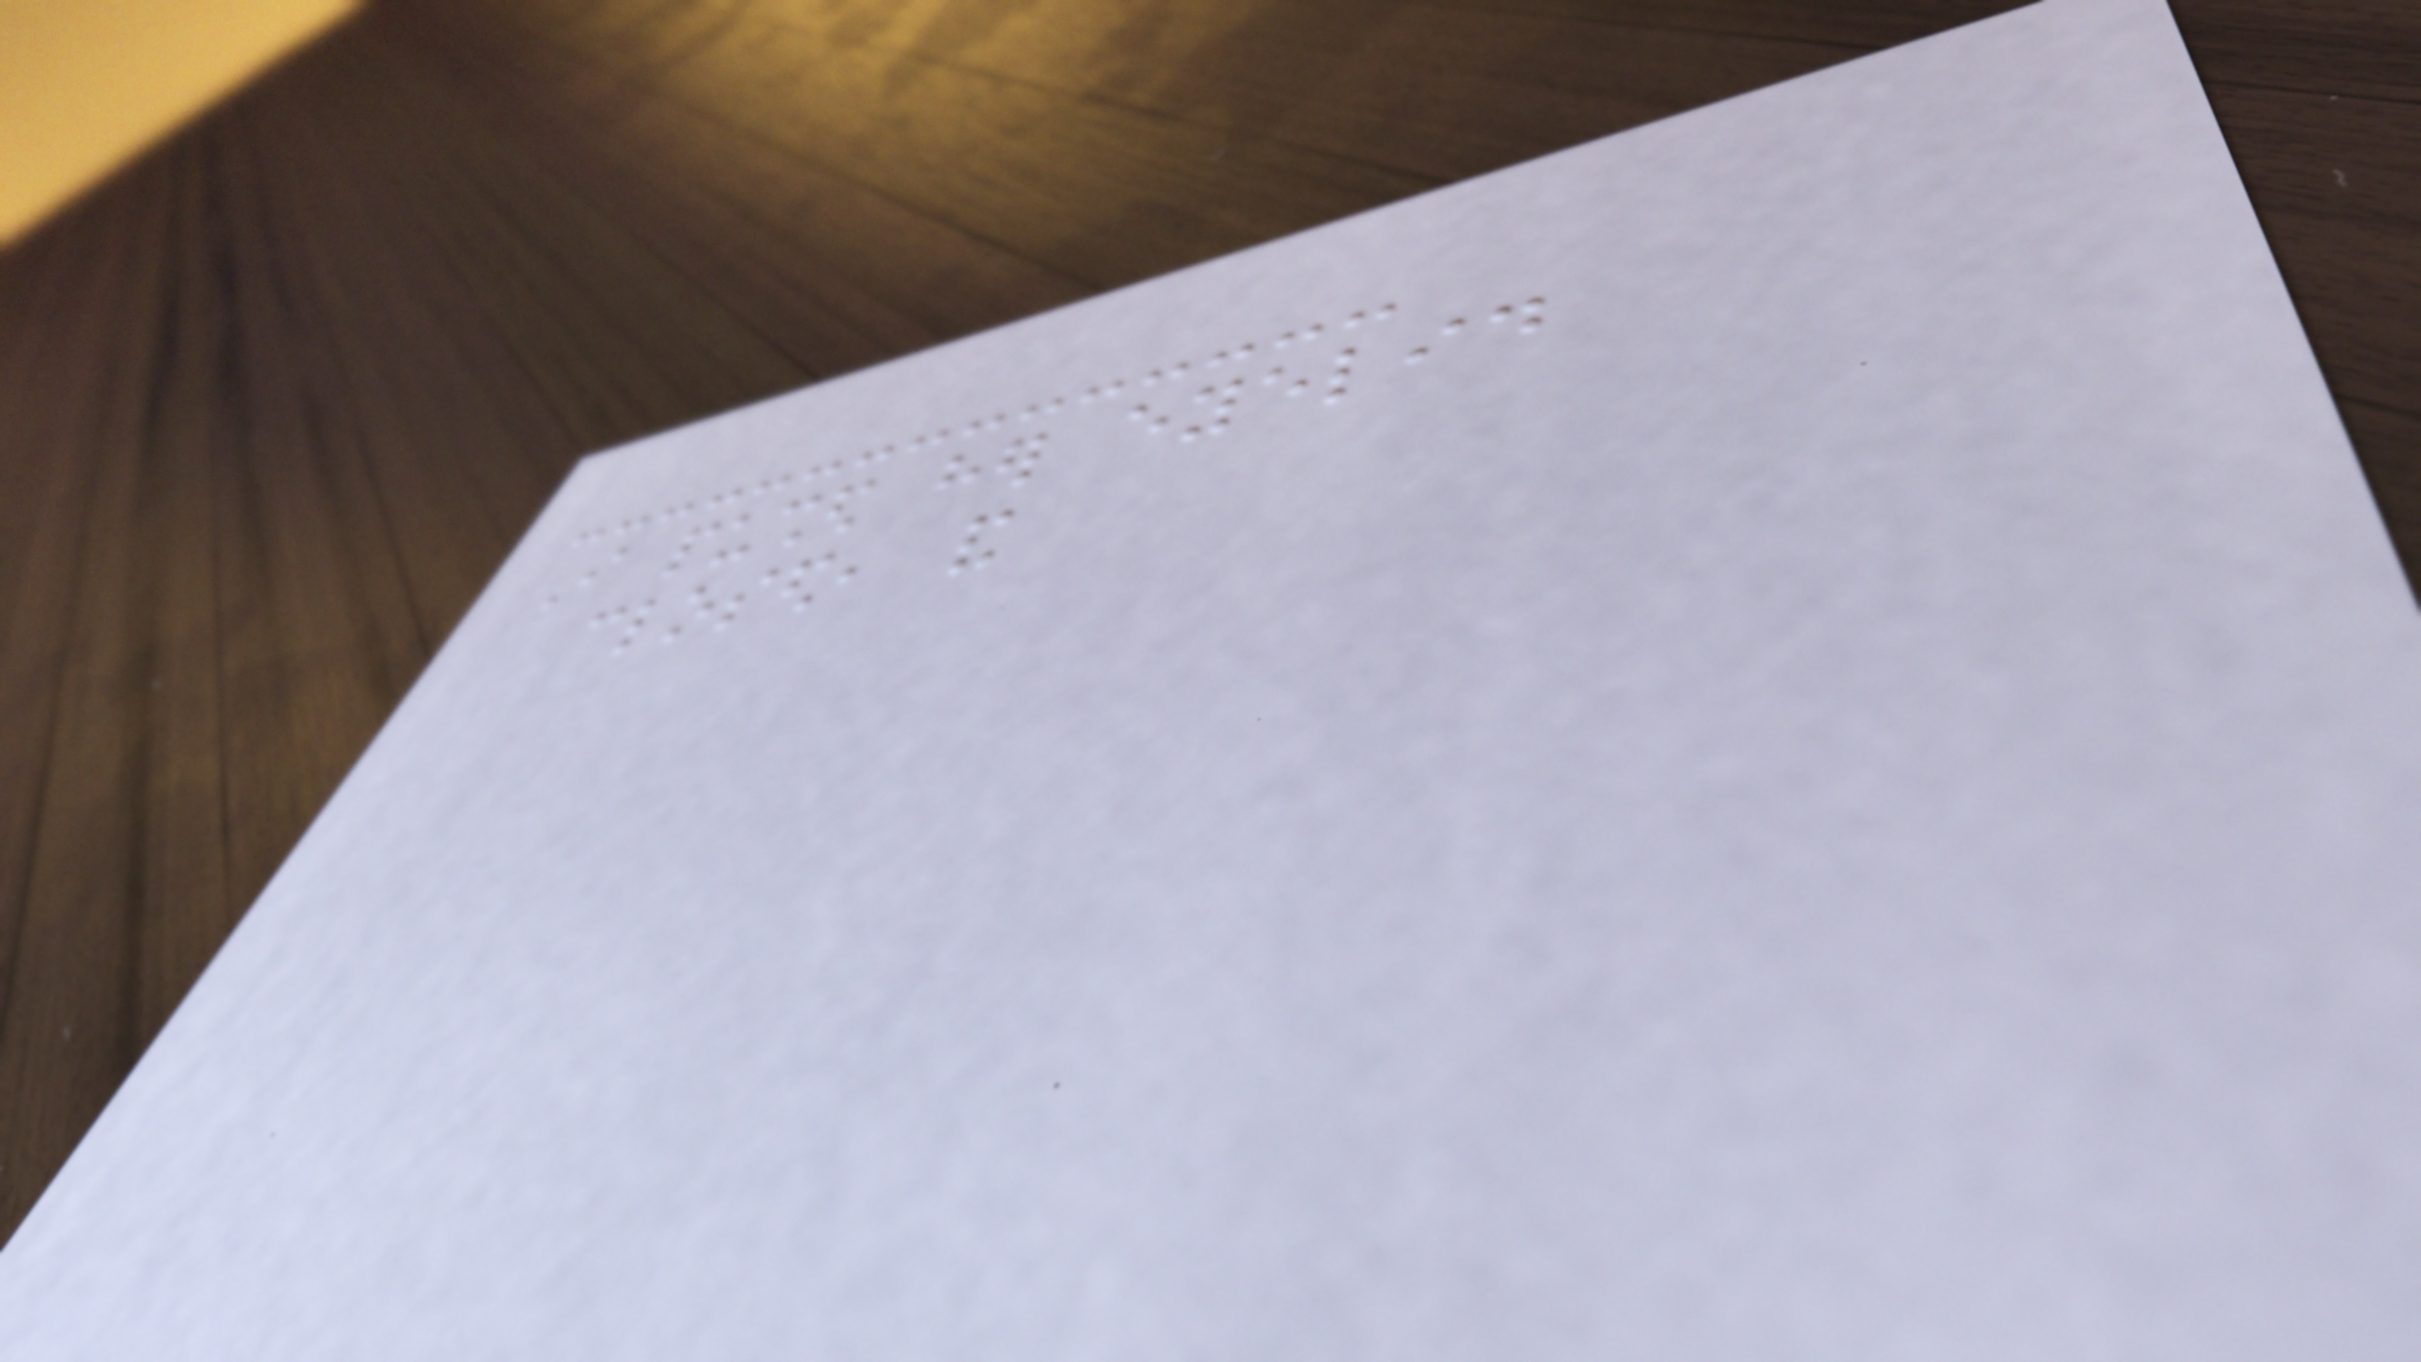I pushed her eyelid
closed, and
